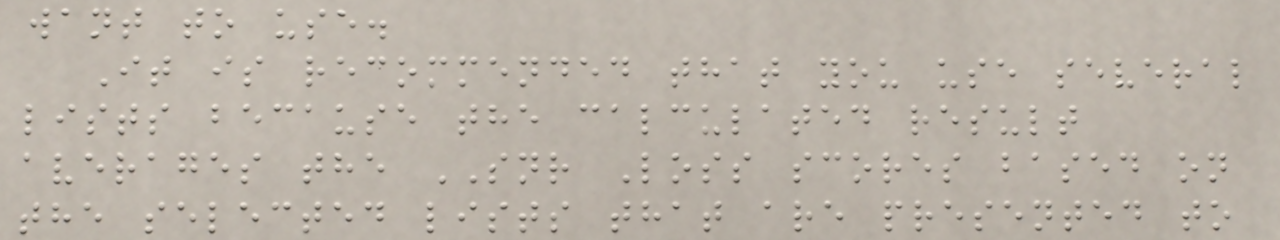want to use.
It is recommended that you use several
lists because the calculated result
averages the SNR Loss scores based on
the selected lists that are presented to
